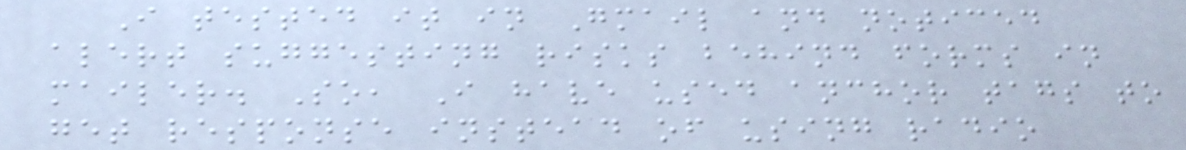I tested it in Gmail and noticed
alert suggesting risks behind forms in
mailer. So, I have used anchor tags to
get response instead of using radio
